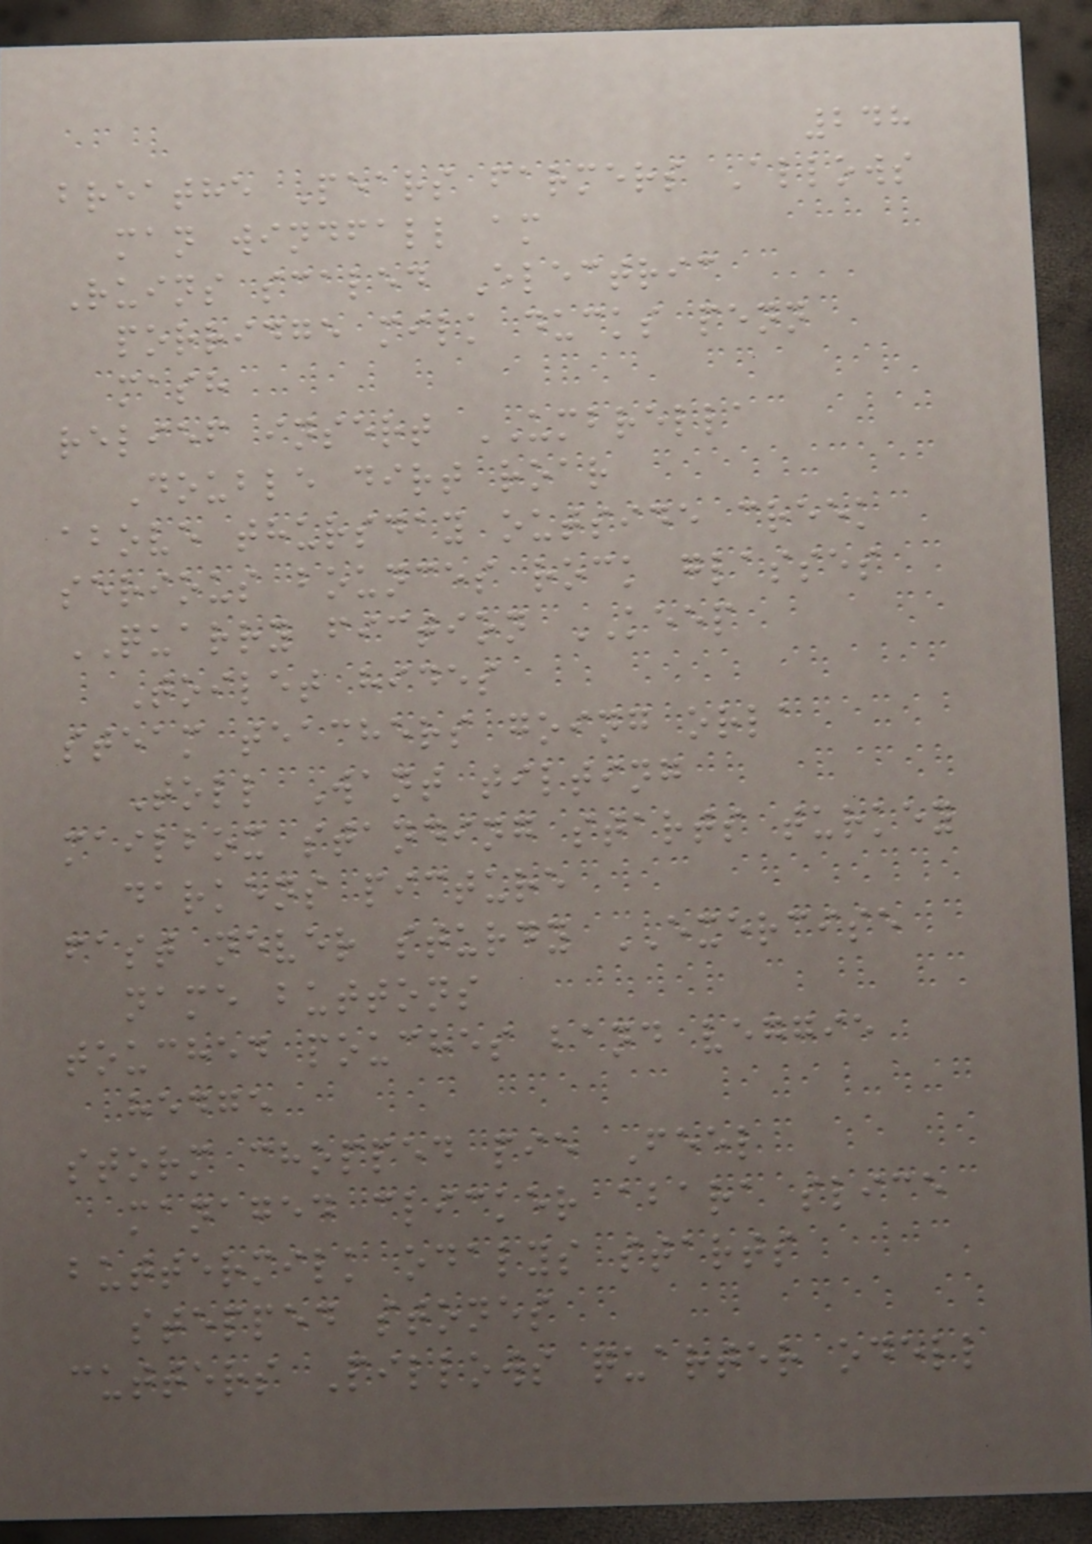248
breathe Pears farmers Allows
man windfall am
Ruins scaled Electric
porridge milk ducks penn
mash
relief insert UMBRELLA
Double dirt roar
above thursday outside creek
serious bounces rock glasses
QUARRY fiction KEEP
Toilet hides
steam teachers going orla
Toll Want tilting
mailbox standing starts turkey
darkens picture
fast never sturdy EXERCISE
name buttons
touched pouches band veggie
hedge
storm chopped pie Feel
managed clicker abara slice
buttermilk odalys starts
stepped stones
cutters Pillows quarter odell
